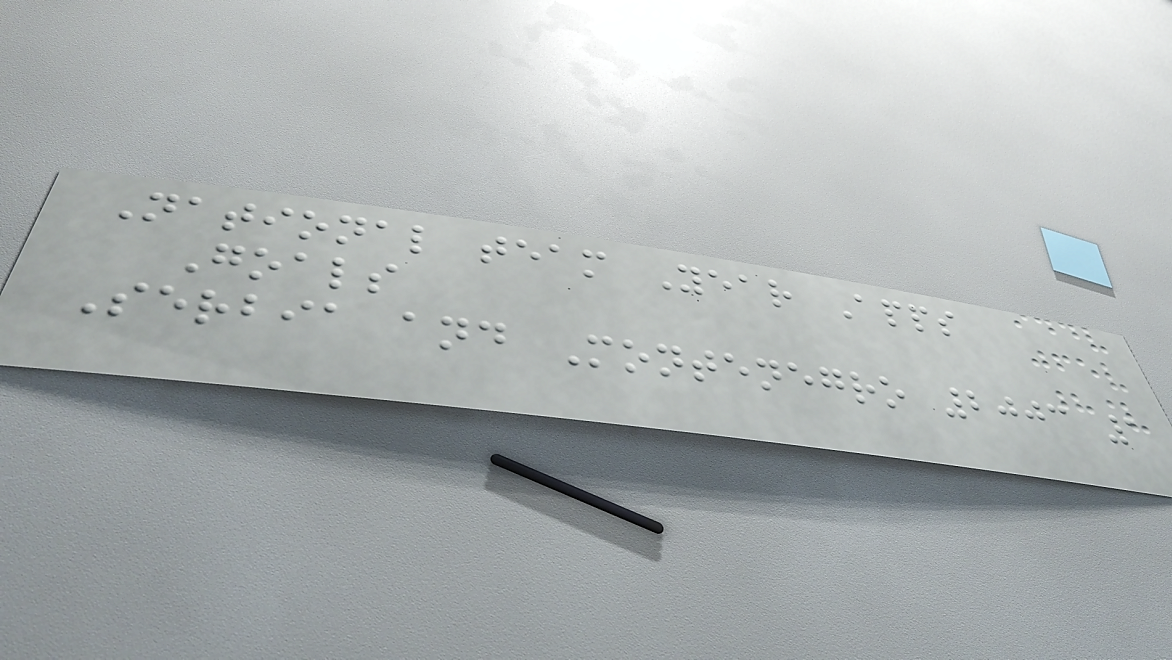National team Year Apps
Goals
Serbia and Montenegro 2003 1
